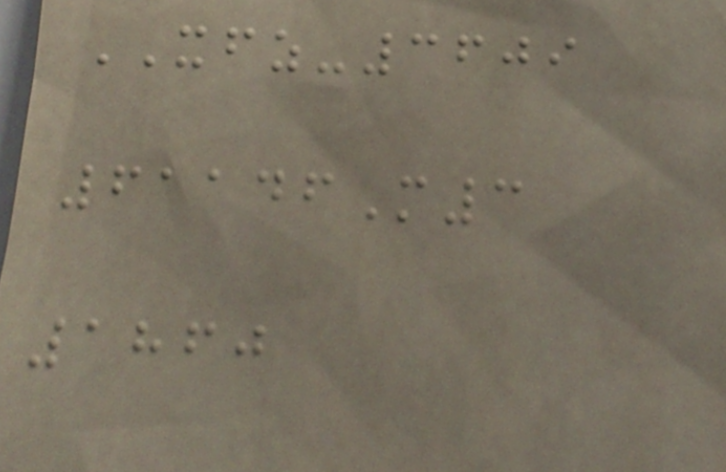XFZ-3609
61146M3
1860
